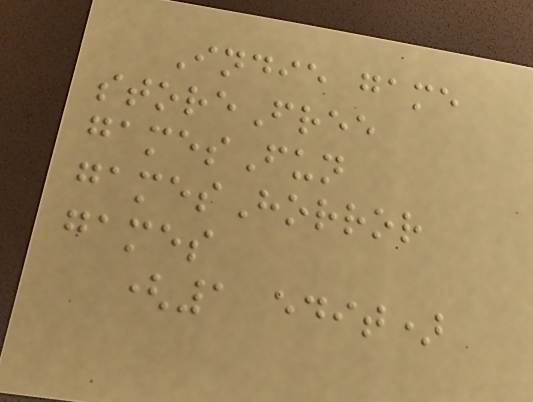Indie game
storeFree
gamesFun
gamesHorror
games
(1 edit)
